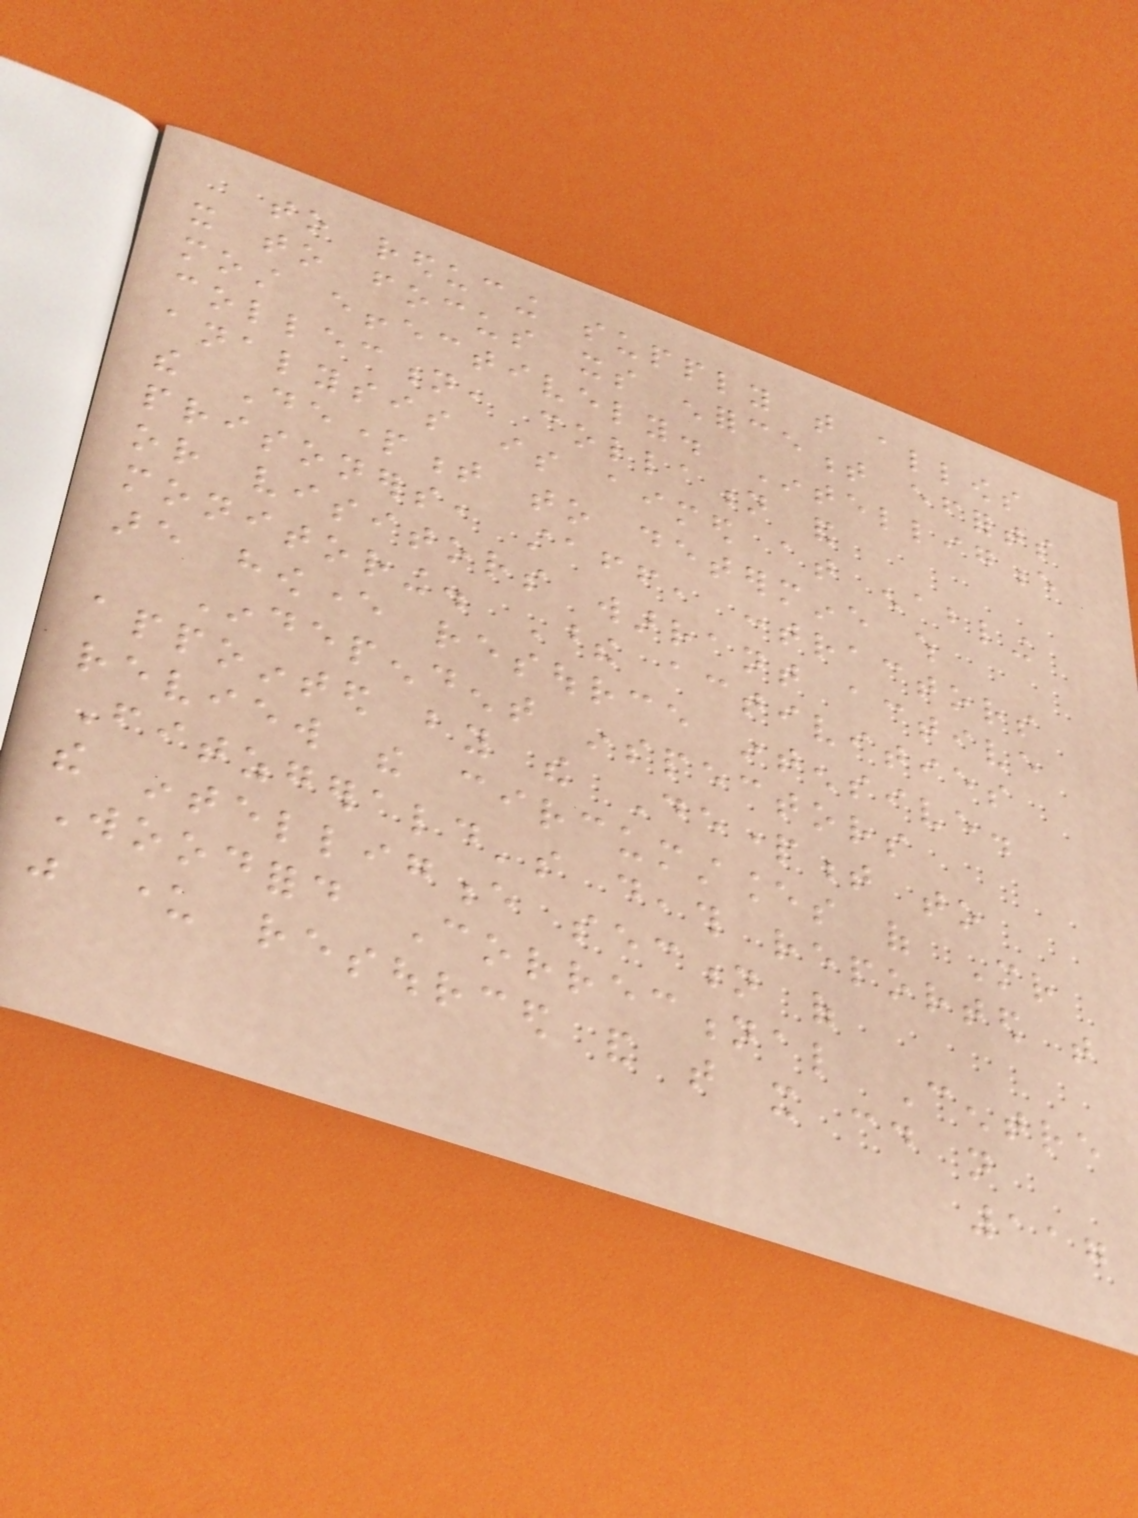to reducing supply that allows
it to focus its enforcement efforts
most effectively. Intelligence
collection, collation and
analysis is aimed at enabling
the Department to determine which
prisoners, staff, contractors
or visitors warrant active
monitoring. These activities
are however resource intensive.
Independent inspectors
appointed by the Department to
review the circumstances of Mr
Fitzgerald's death reported that
the intelligence section of
Woodford Correctional Centre
was under resourced and that it could not
117
